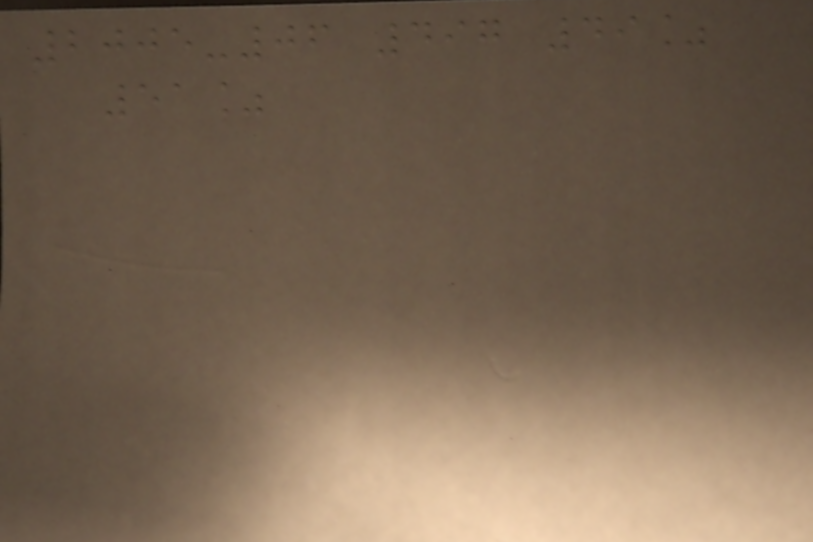2005-06 497 49%
51%
